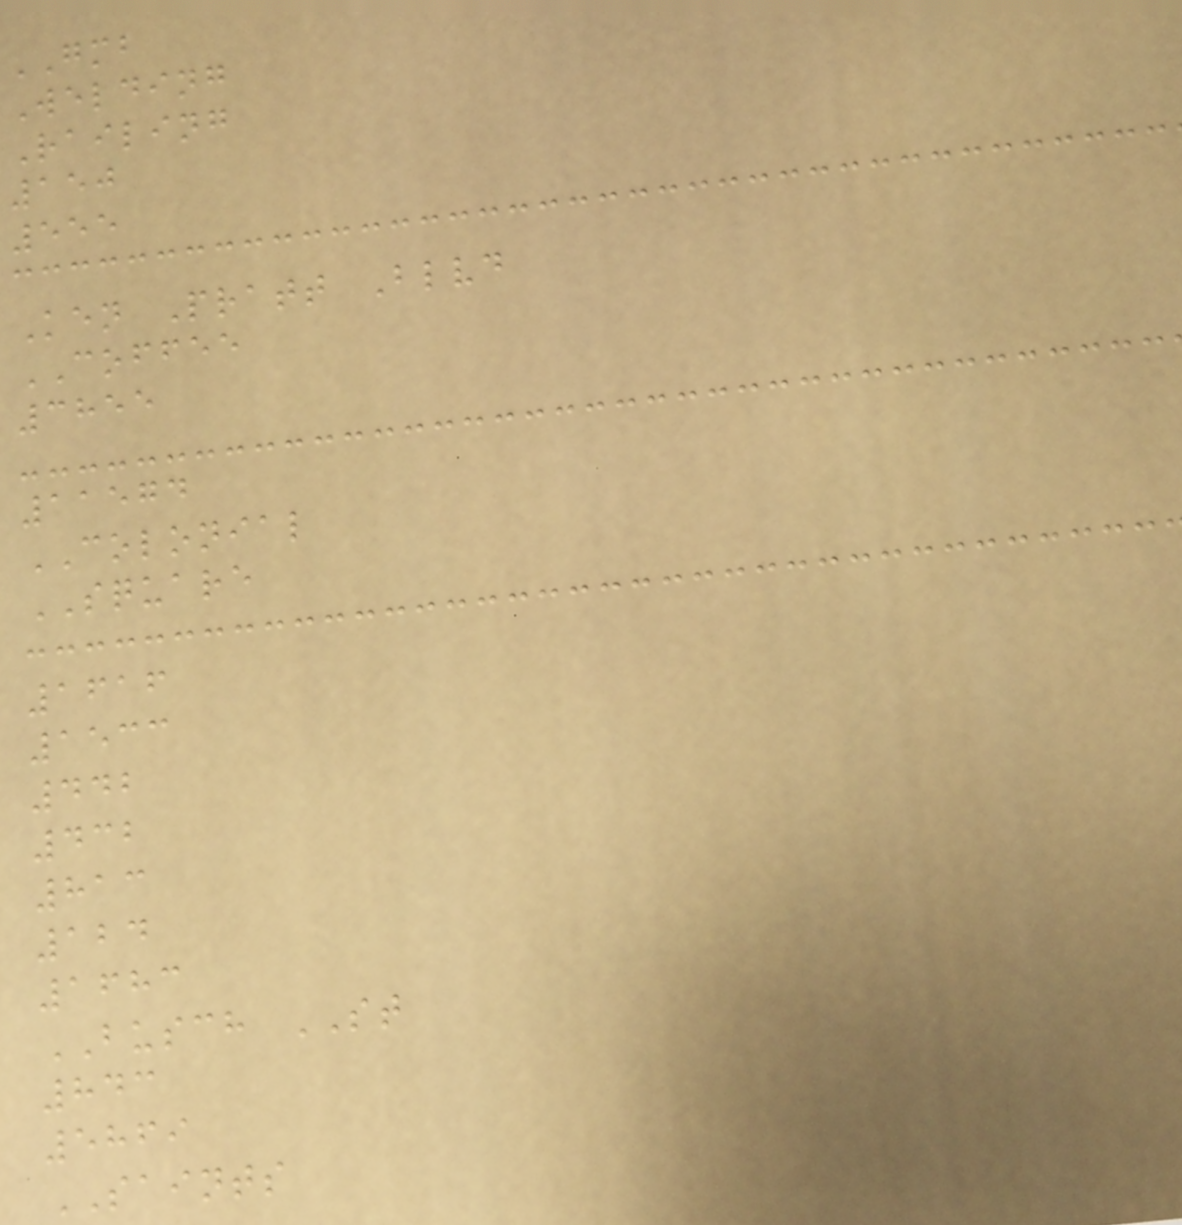GMB
Welding
Railing
150
555
Ken Pratt Blvd
COFFEE
3855
11574
COLONIAL
SQUARE
1616
1533
442
432
813
124
1683
BUSCH ST
843
5869
SAINTS
